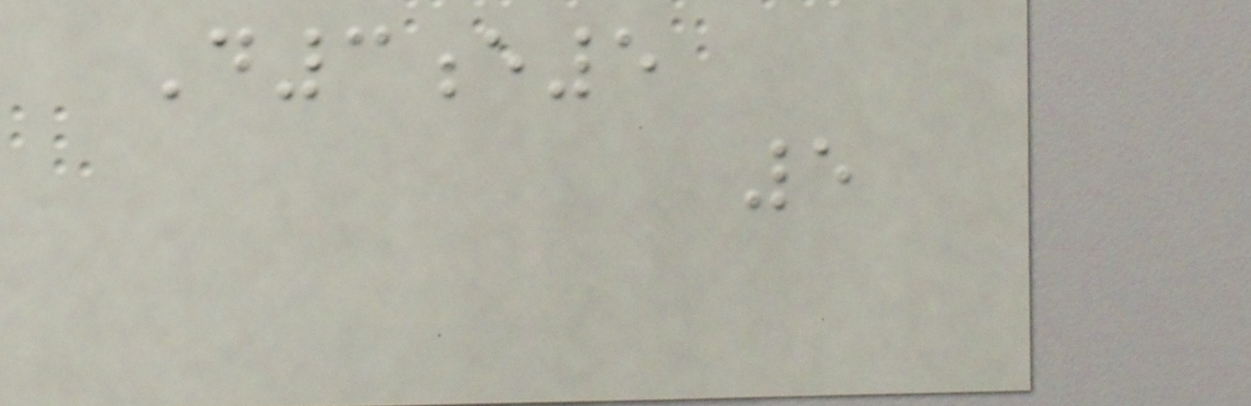D3e5
5
